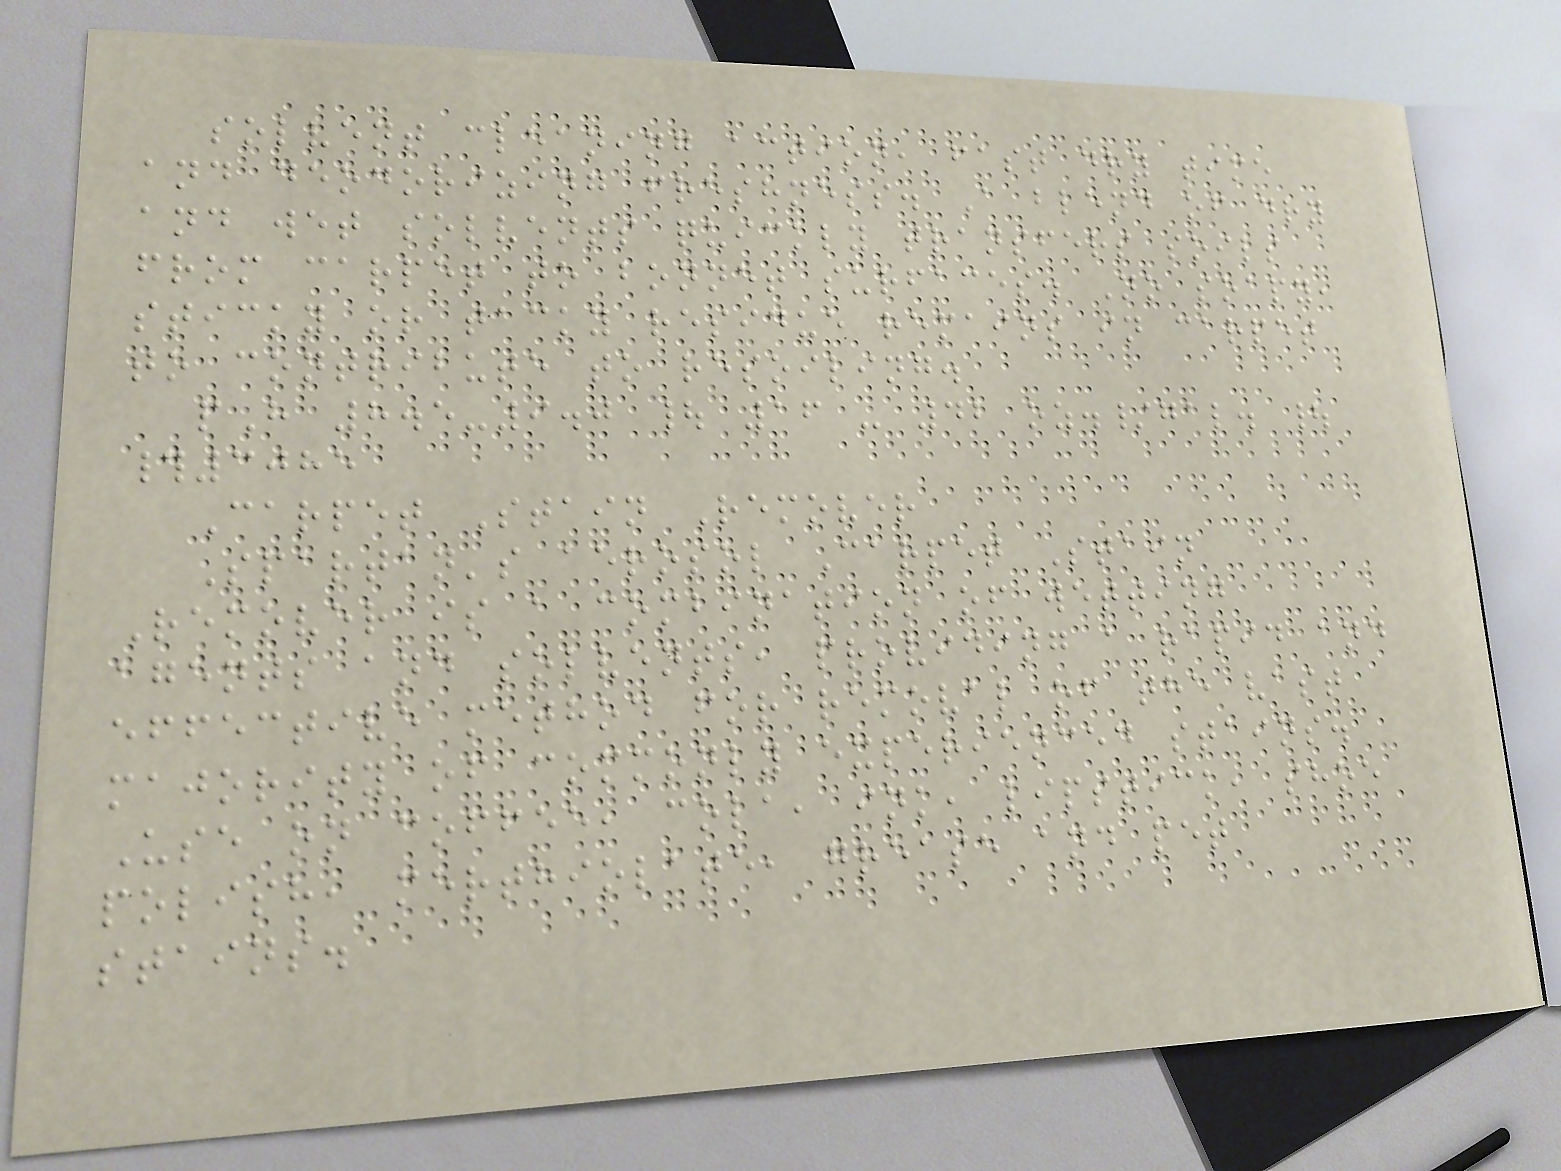solvent cleaning action, fast dry time
and deodorizing freshness. A blend of dry
and wet solvents quickly transfers soils
from carpet to bonnet surfaces. No soapy,
sticky or tacky residue remains in carpet
to contribute to resoiling.
pH 8.5-9.0 | 16 - 42 oz./gal. |
#3085
Carpet Stain Remover
Spartan's aerosol Carpet Stain
Remover is a combination of wetting
agents and solvents, providing a rapid and
effective method for removal of the vast
majority of commonly experienced stains.
Use on coffee, cola, ink, lipstick, shoe
polish, merthiolate, grease and pet
stains.
